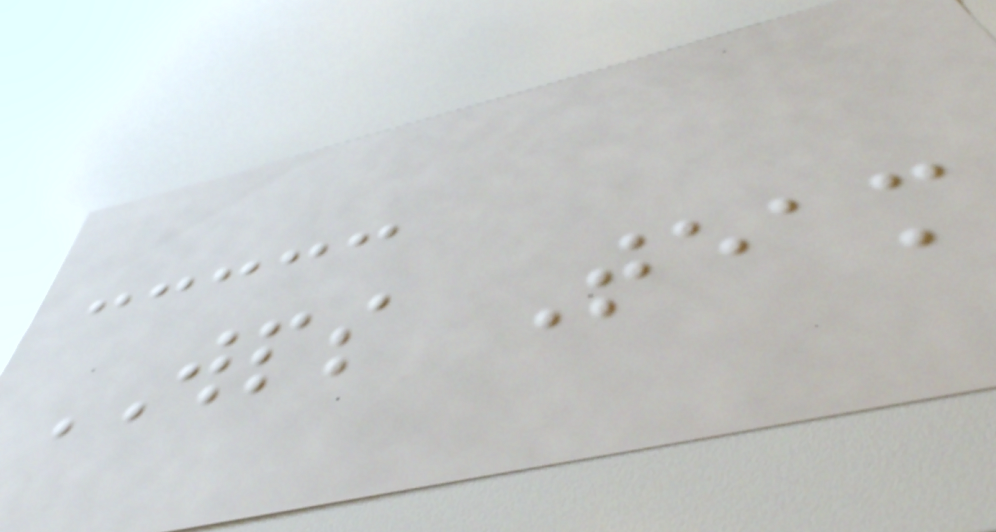WPS Team
